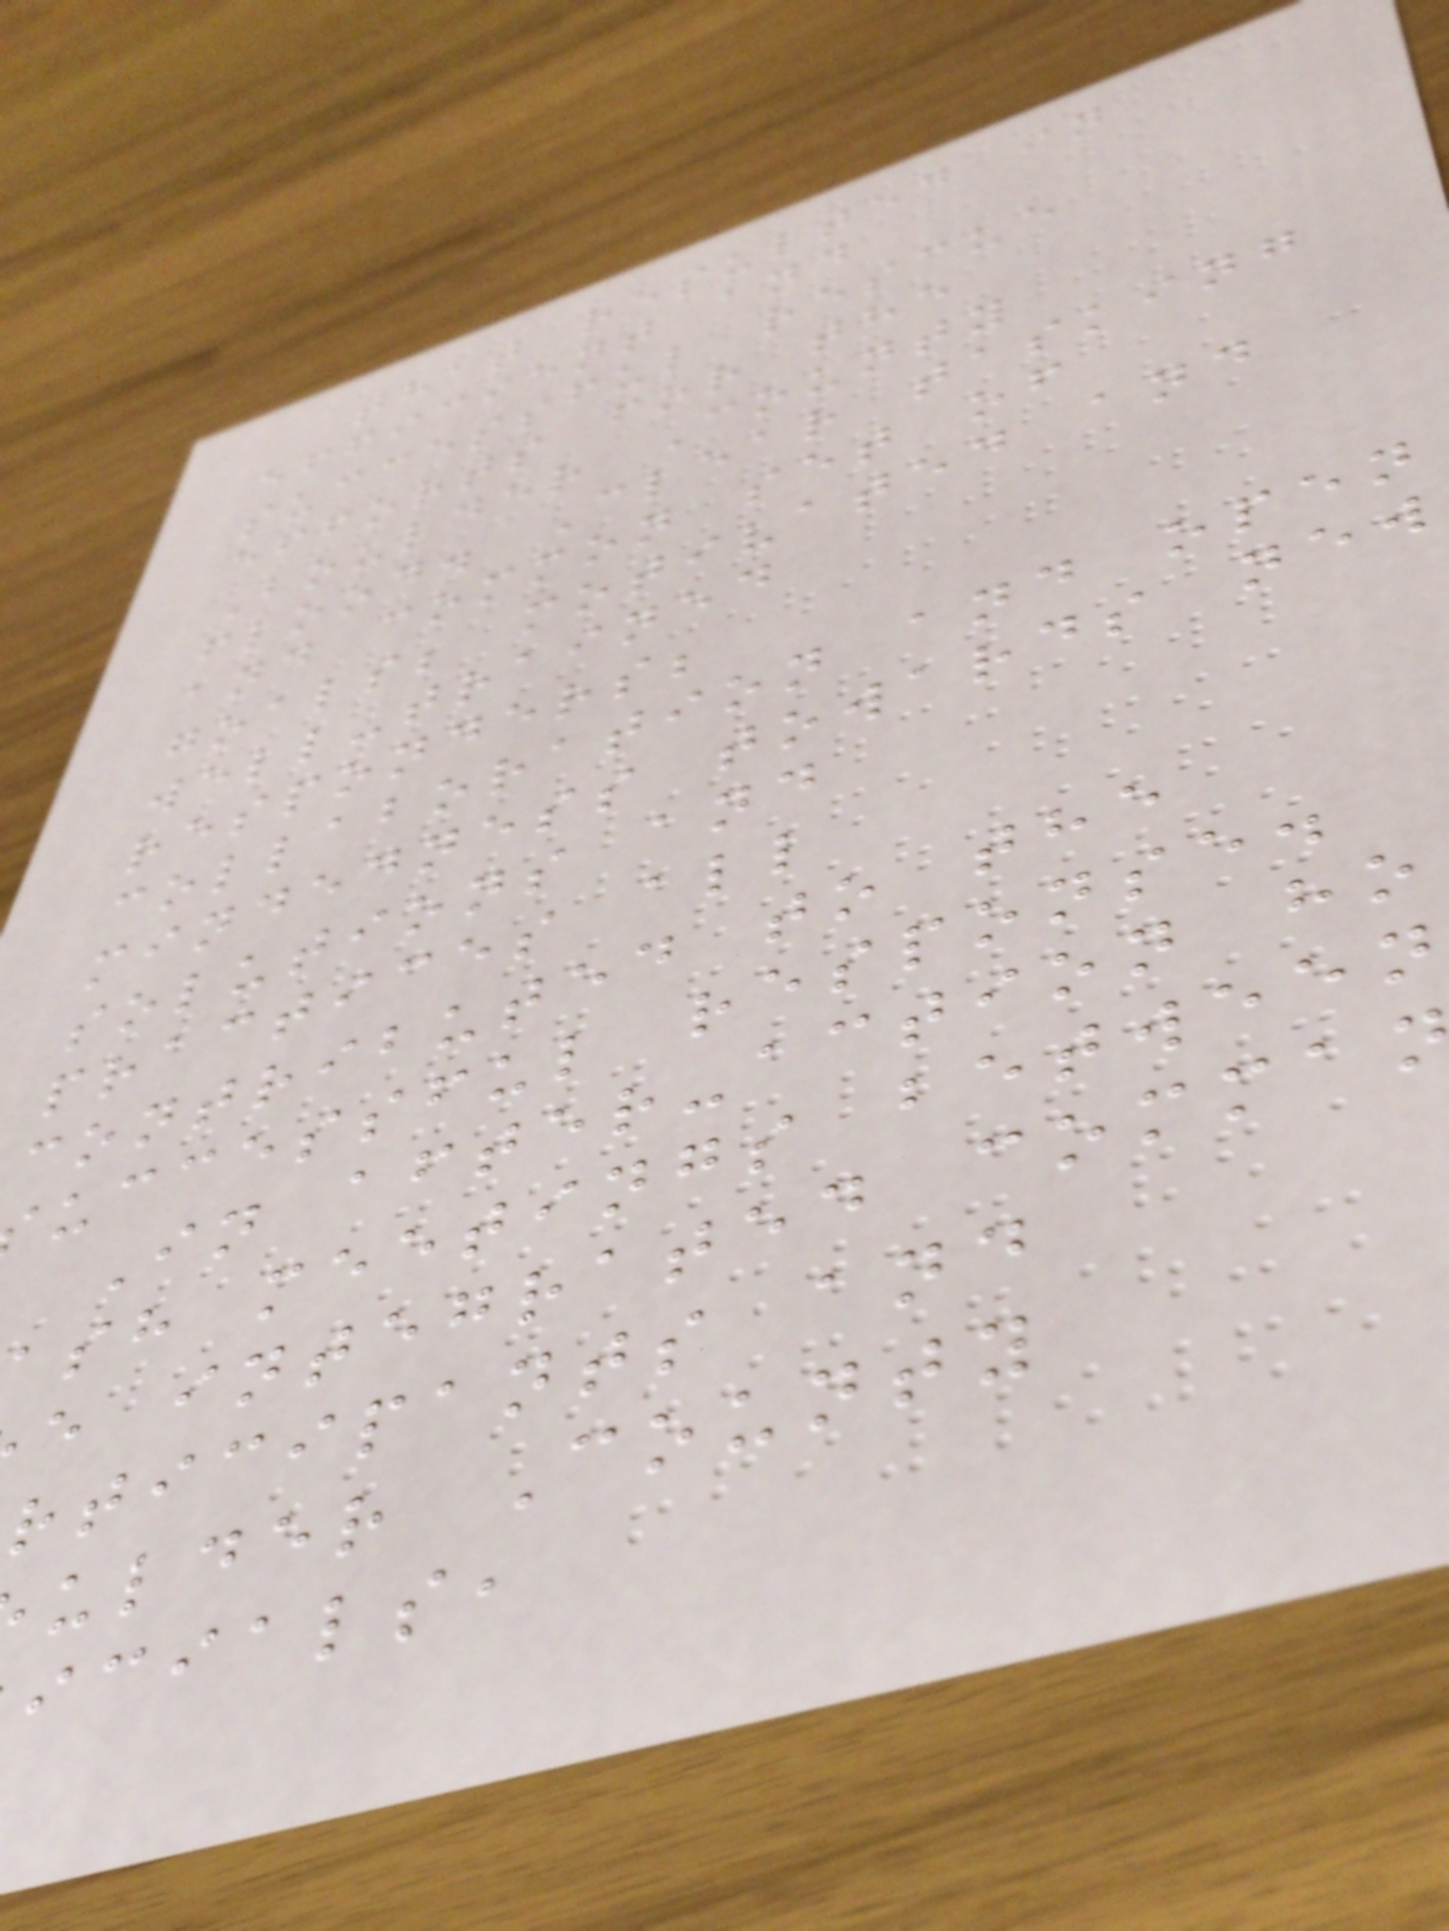that resulted in
efficient and
successful rescue
efforts for the
Boulder County
flood. Clear tasking
and common set of
goals; motivated and
well-trained
responders;
collaboration and open
mindedness towards new
solutions and
practices all
contributed to the
uccessful response.
In after-action ho
sh meetings between
e integrated comma
rticipants and
ulder County
icials,
